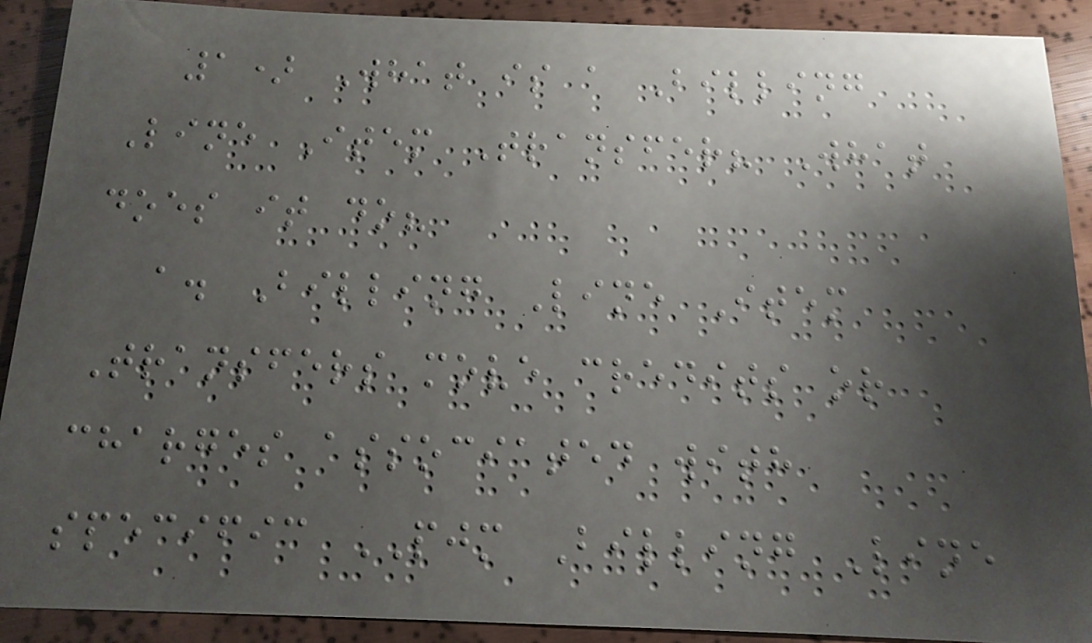1) What is a Billing
Line Item Transfer? What
does it do?
a. Billing Line Item
Transfers move credits or
charges associated with
specific PJM Billing Line
